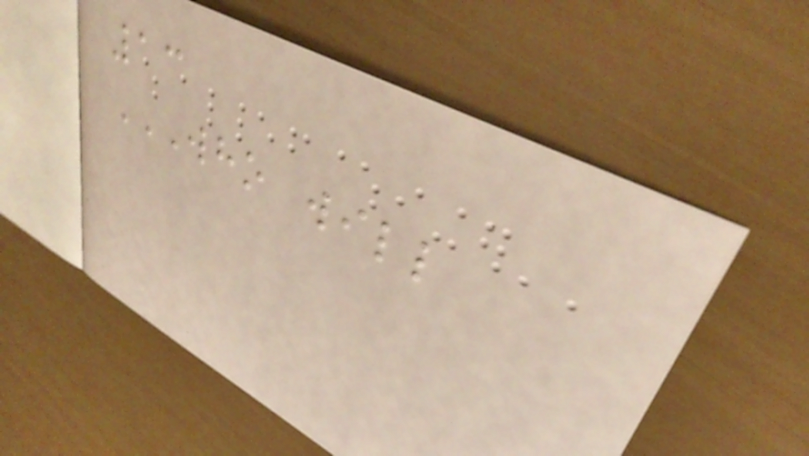13
WHO WILL
